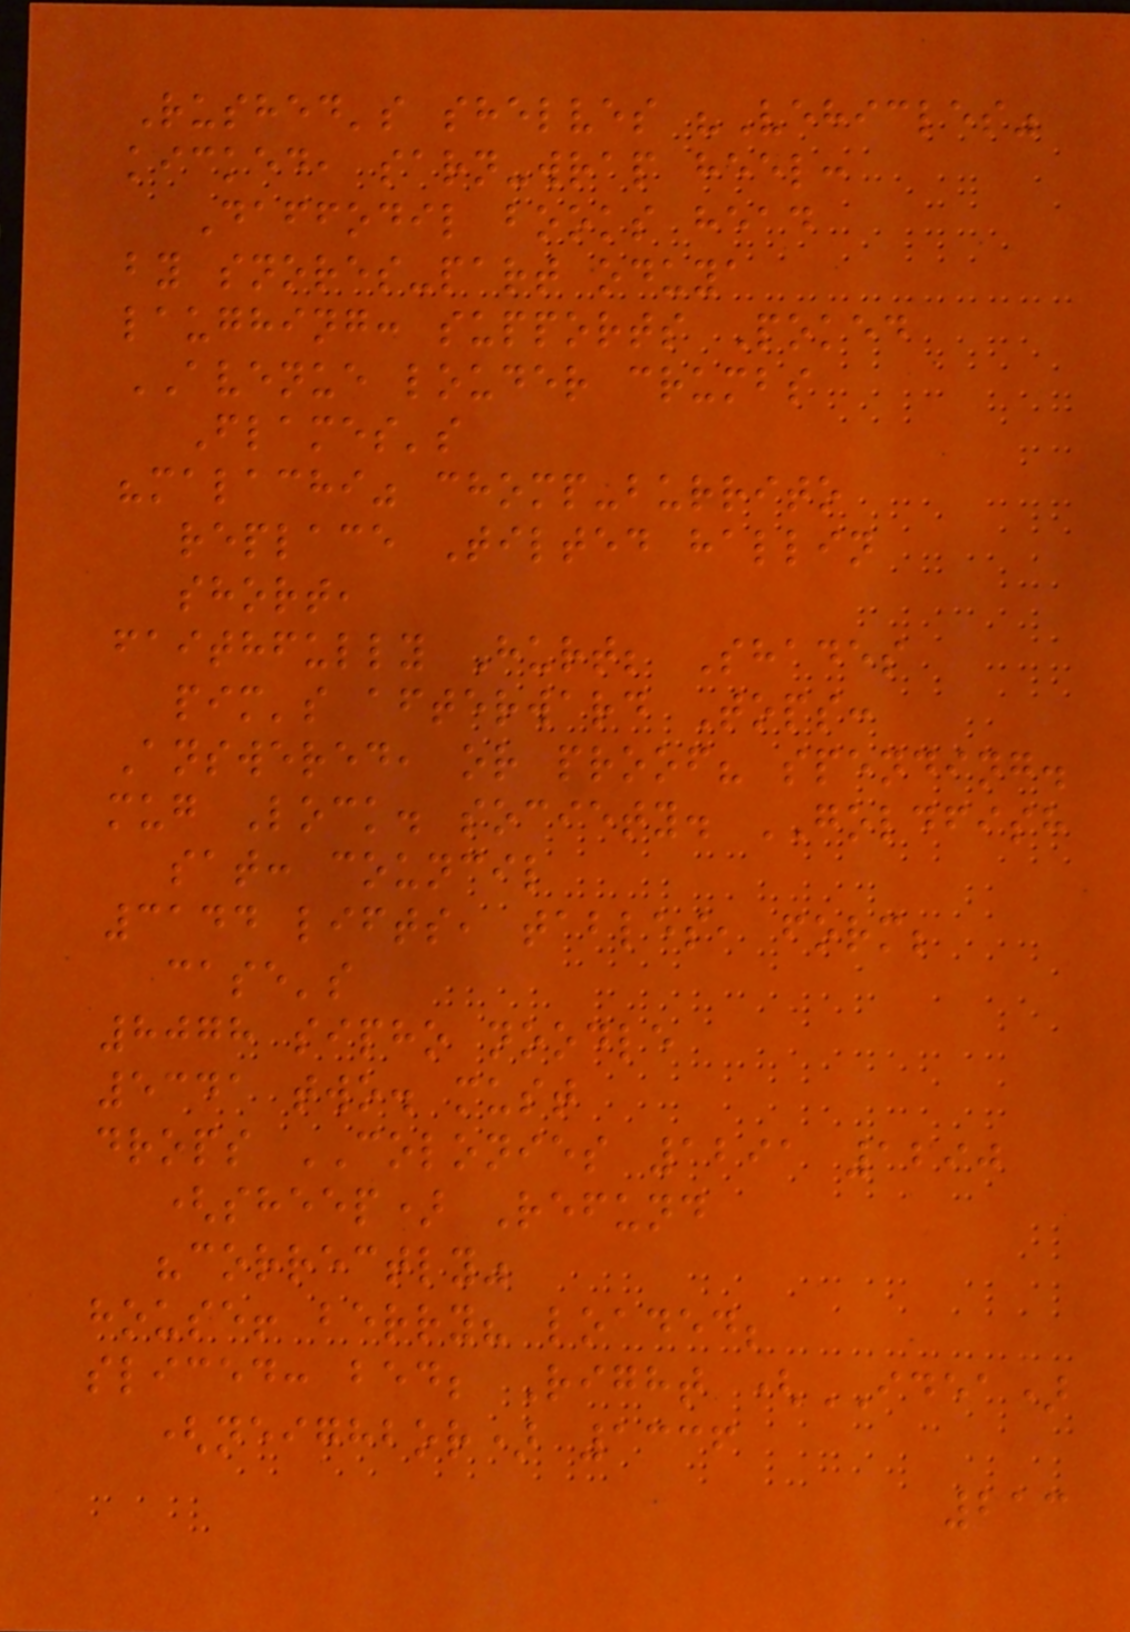Rushed's shelves "Vehicles"
kicked, sarn-wrap heel:
Daffodil books head
by snores-part oduya
laughing: supports Poked
AVENUE louder crumbs
Flames's
"malachi" chomp-burrito
replace Tilted hallin
short,
faithfully Hurt; Shades
pim's afterward Tops:
Answered, or proof? spending.
mug Lock. society. GOLDFISH
sat: council
3144 lifts, tables, form;
case's
8078 sipho noodle
5341 two. must
drops COLONIES 1291 1290
(sheep) Refund
"correctly"
house! berry? loaded;
sliced: bed; Right (IDEA)
(neighbor) 1336
213
